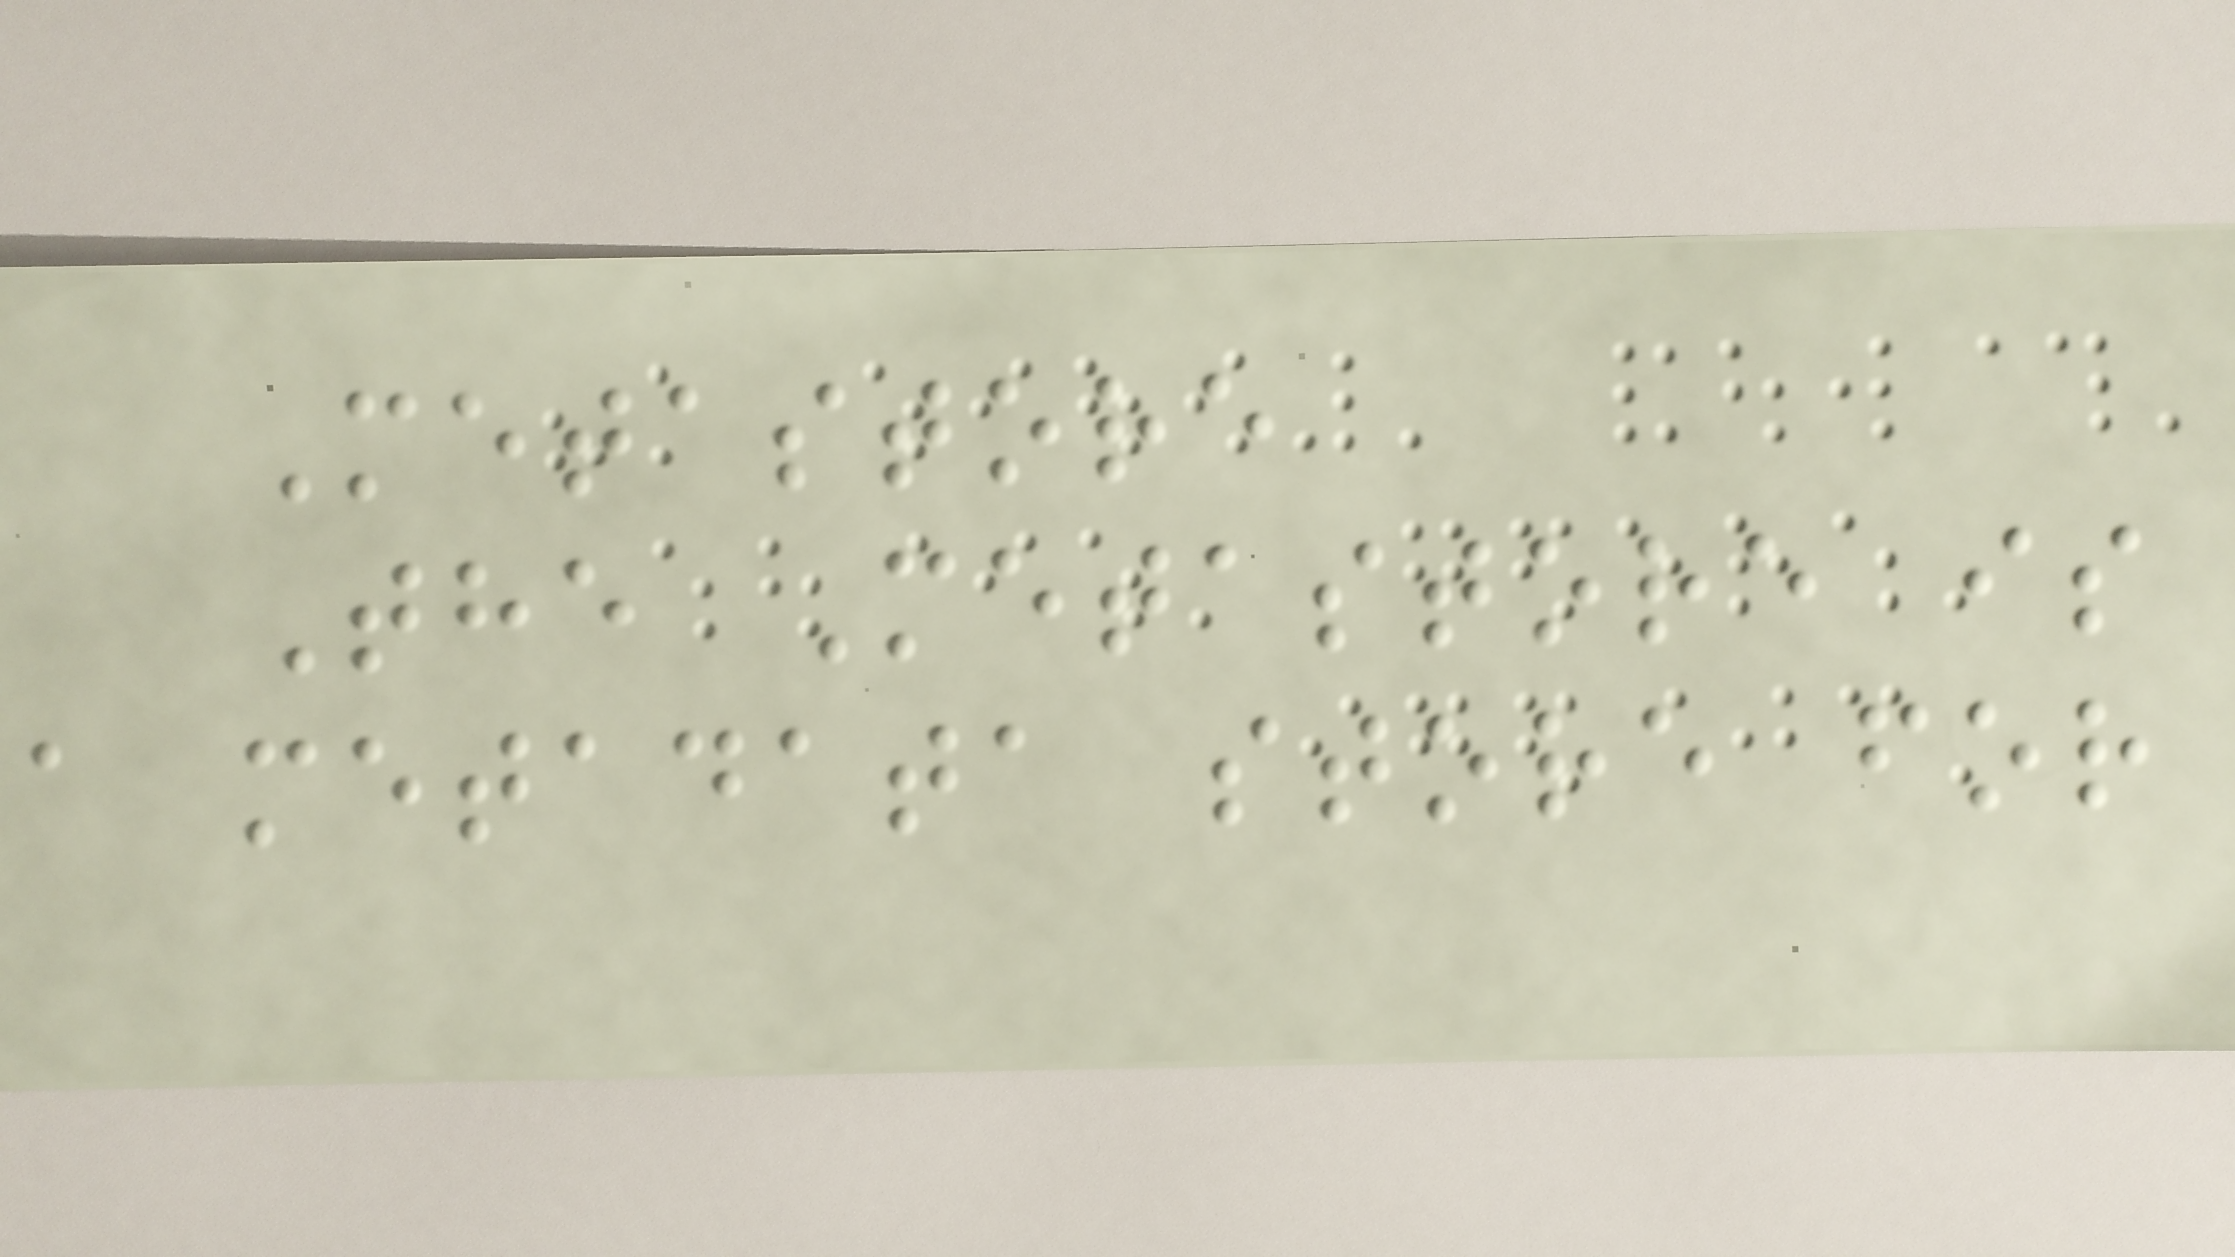Metastore
The Metastore is
a metadata store for
